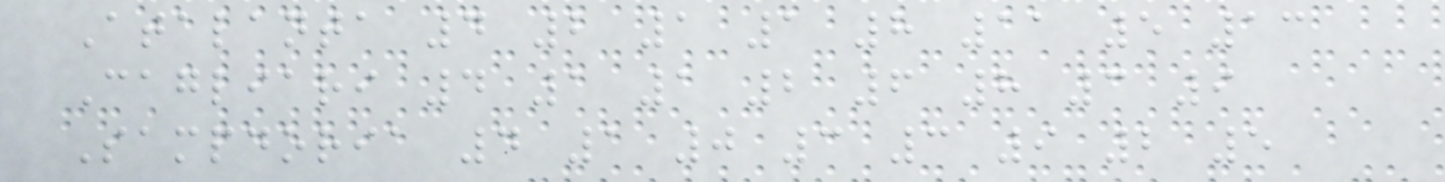Atalanta 4 2 1 1 8 11 5 13
Cagliari 4 1 1 2 6 8 3 9
Sampdoria 4 1 0 3 3 9 2 5
